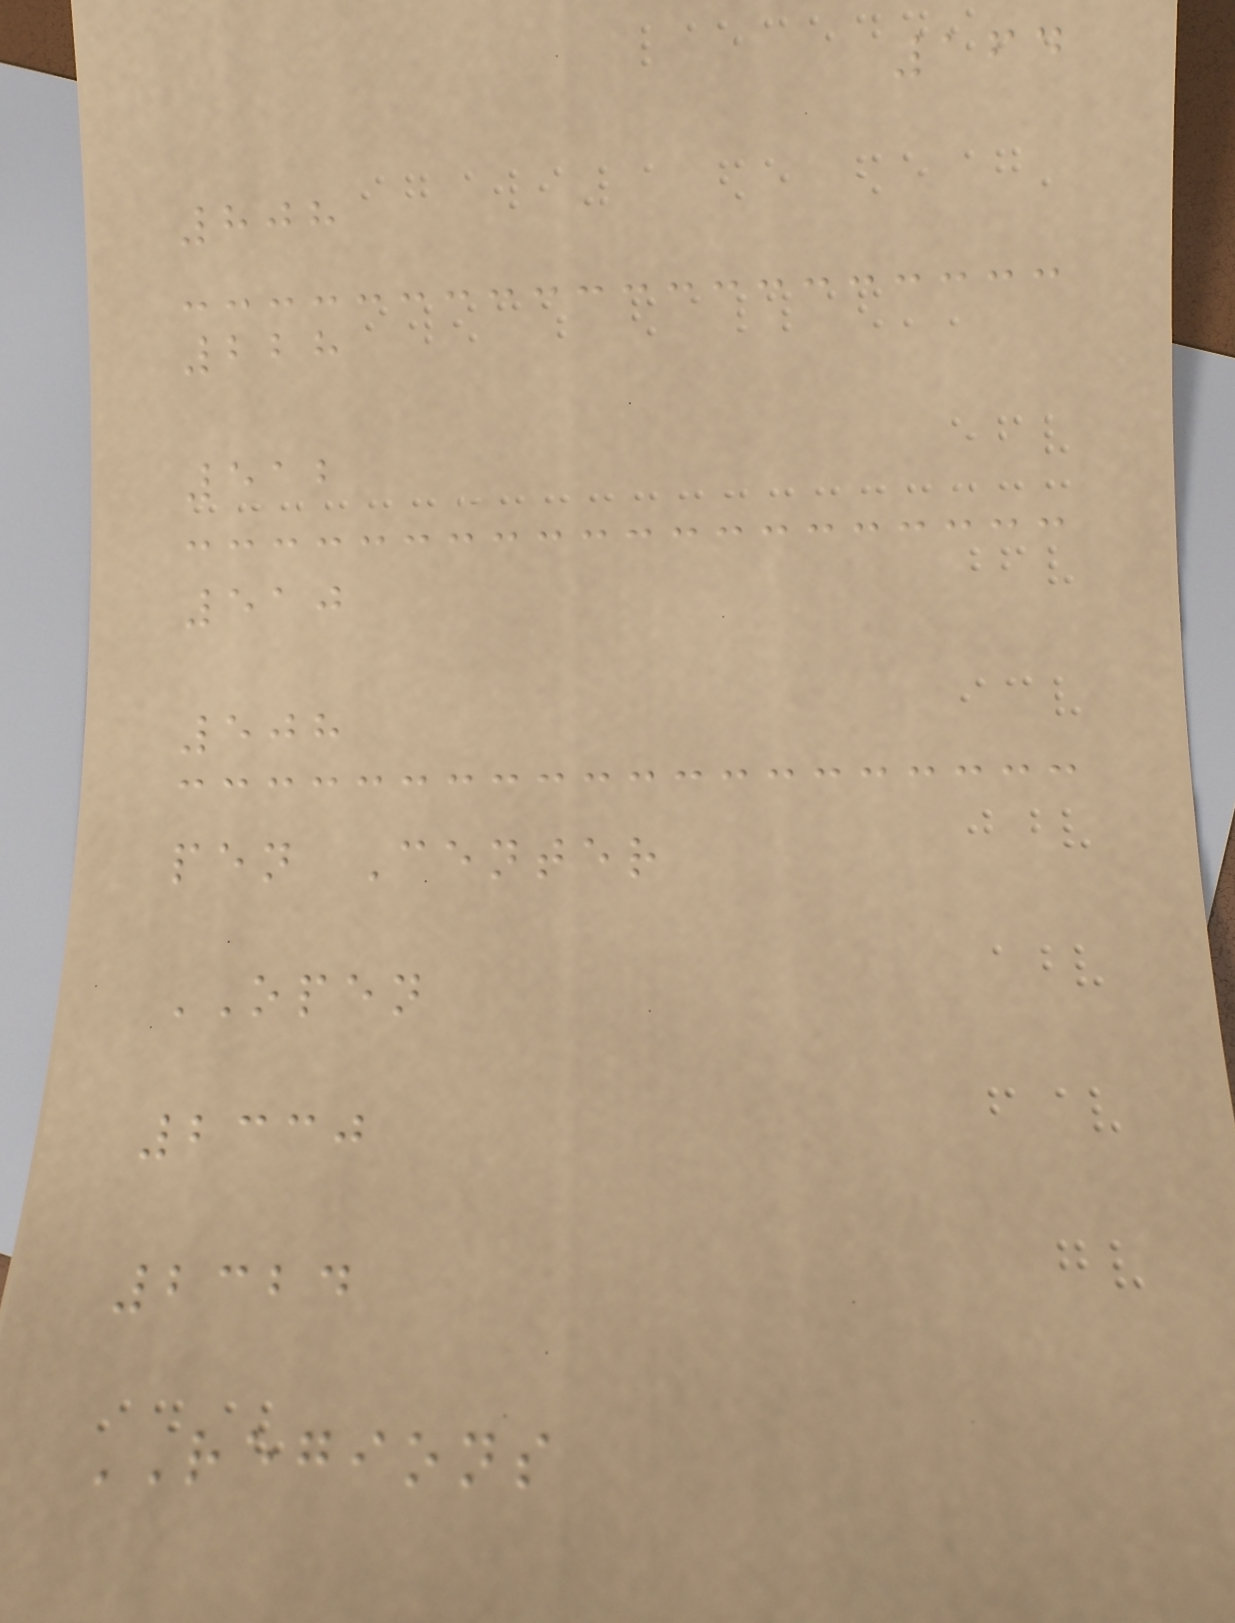164
808
228
512
510
508
pen Center
OPEN
2330
2324
REGIONS
